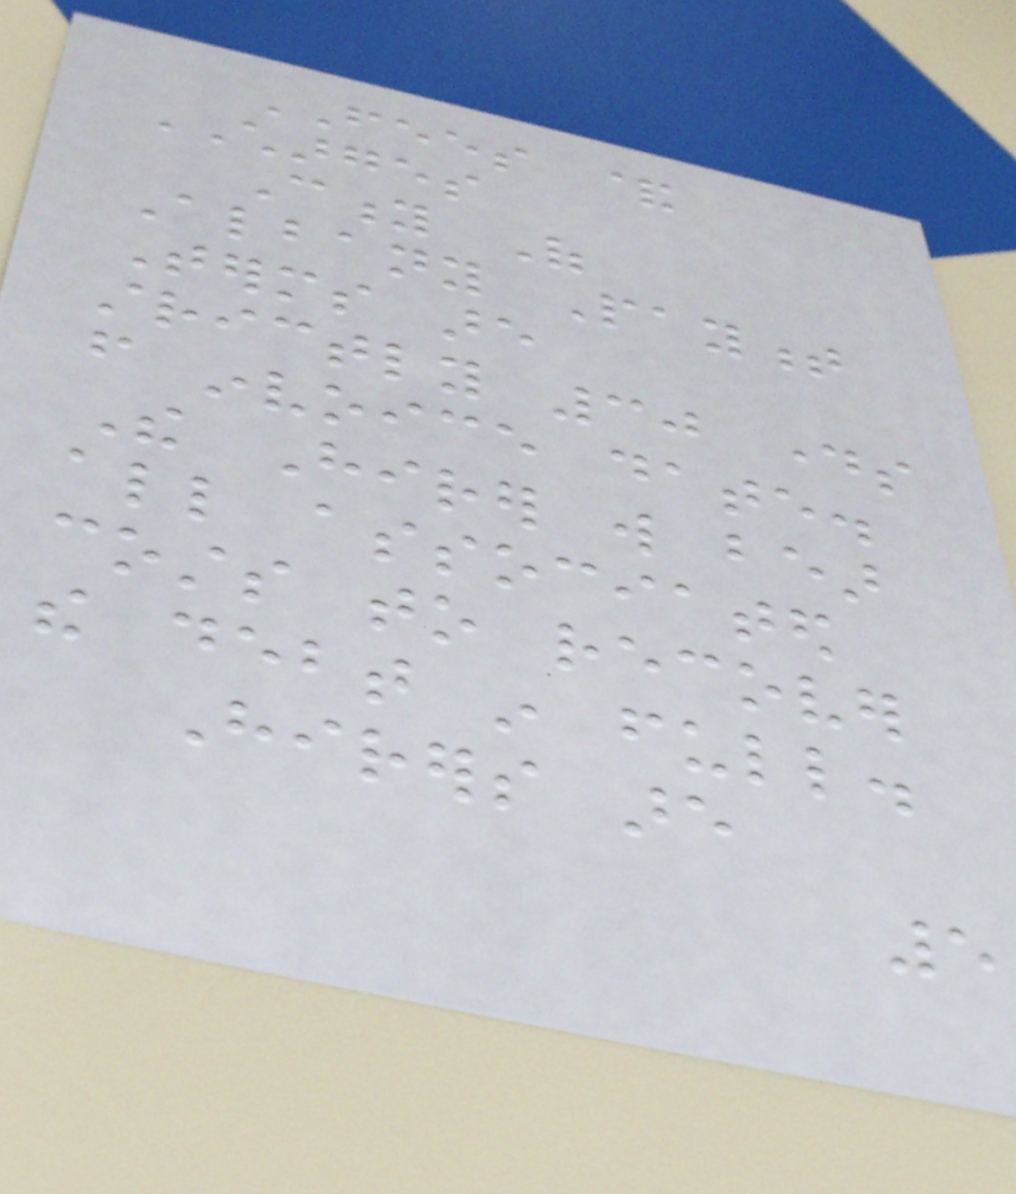FEES &
CHARGES
City Of
Albany Payment
Terms are
strictly 30 days
from invoice date.
The Hirer will bear
all associated
costs to recover
the debt in full.
Hirers are
5
